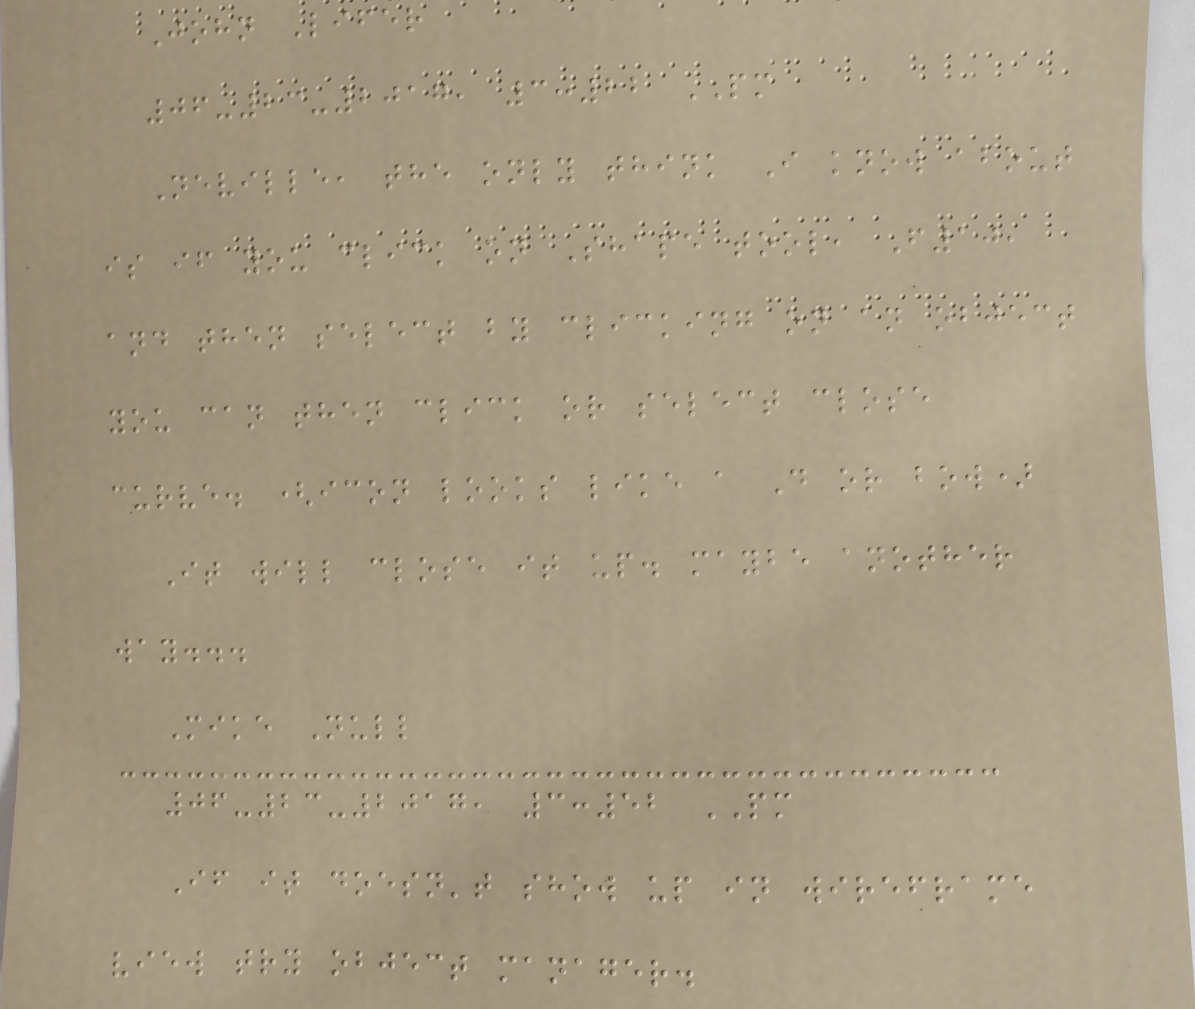John Lifer
06-23-2017, 3:22 PM
Neville, the only think I know about
is if you click on Shape tool, F10,
and then select by clicking on an object
you can then click or select close
curve. (icon looks like a D or bow)
It will close it up. maybe another
way...
Mike Null
06-23-2017, 3:52 PM
If it doesn't show up in wireframe
view try object manager.
